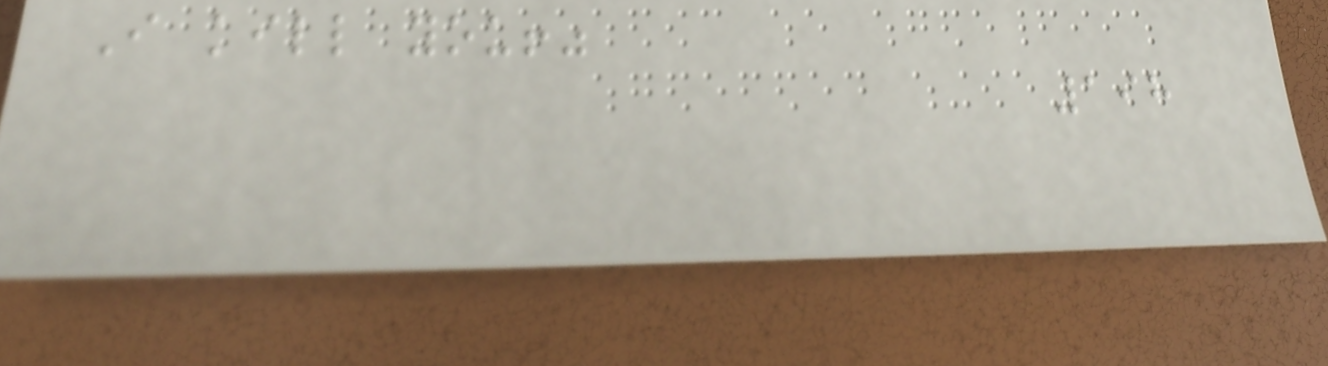I kill you!"
198
